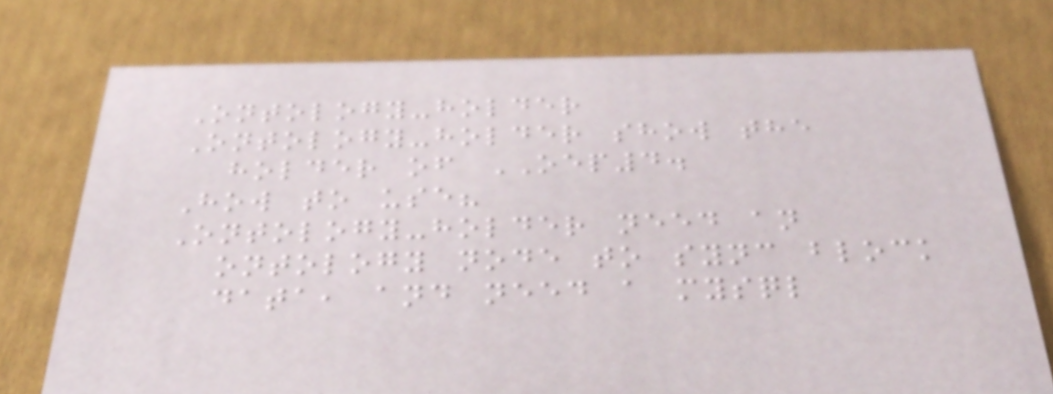Ontology-holder
Ontology-holder show the
holder of OEP4.
How to use?
Ontology-holder need an
ontology node to sync block
data, and need a mysql
